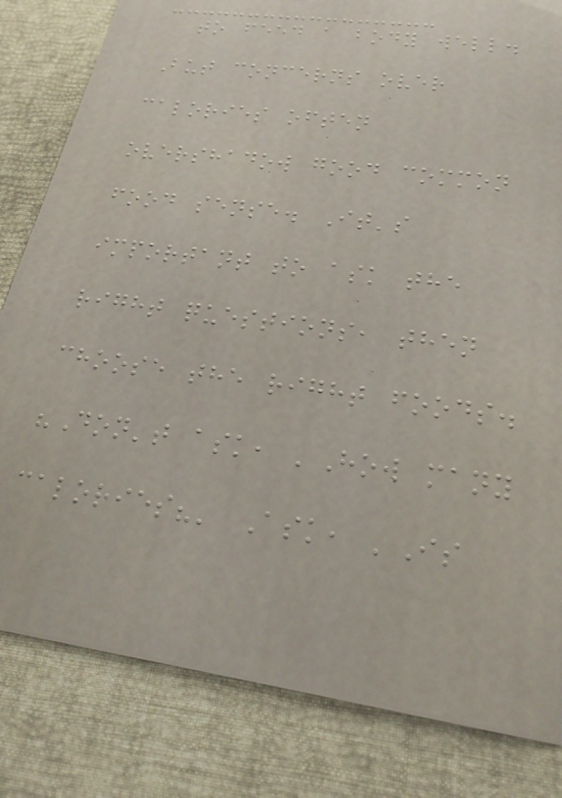to feed a body well.
But concerns over
calories often
overshadow good common
food sense. It's
important to ask the
right questions, then
choose the right foods.
"Don't ask, 'How many
calories?' Ask, 'Is
